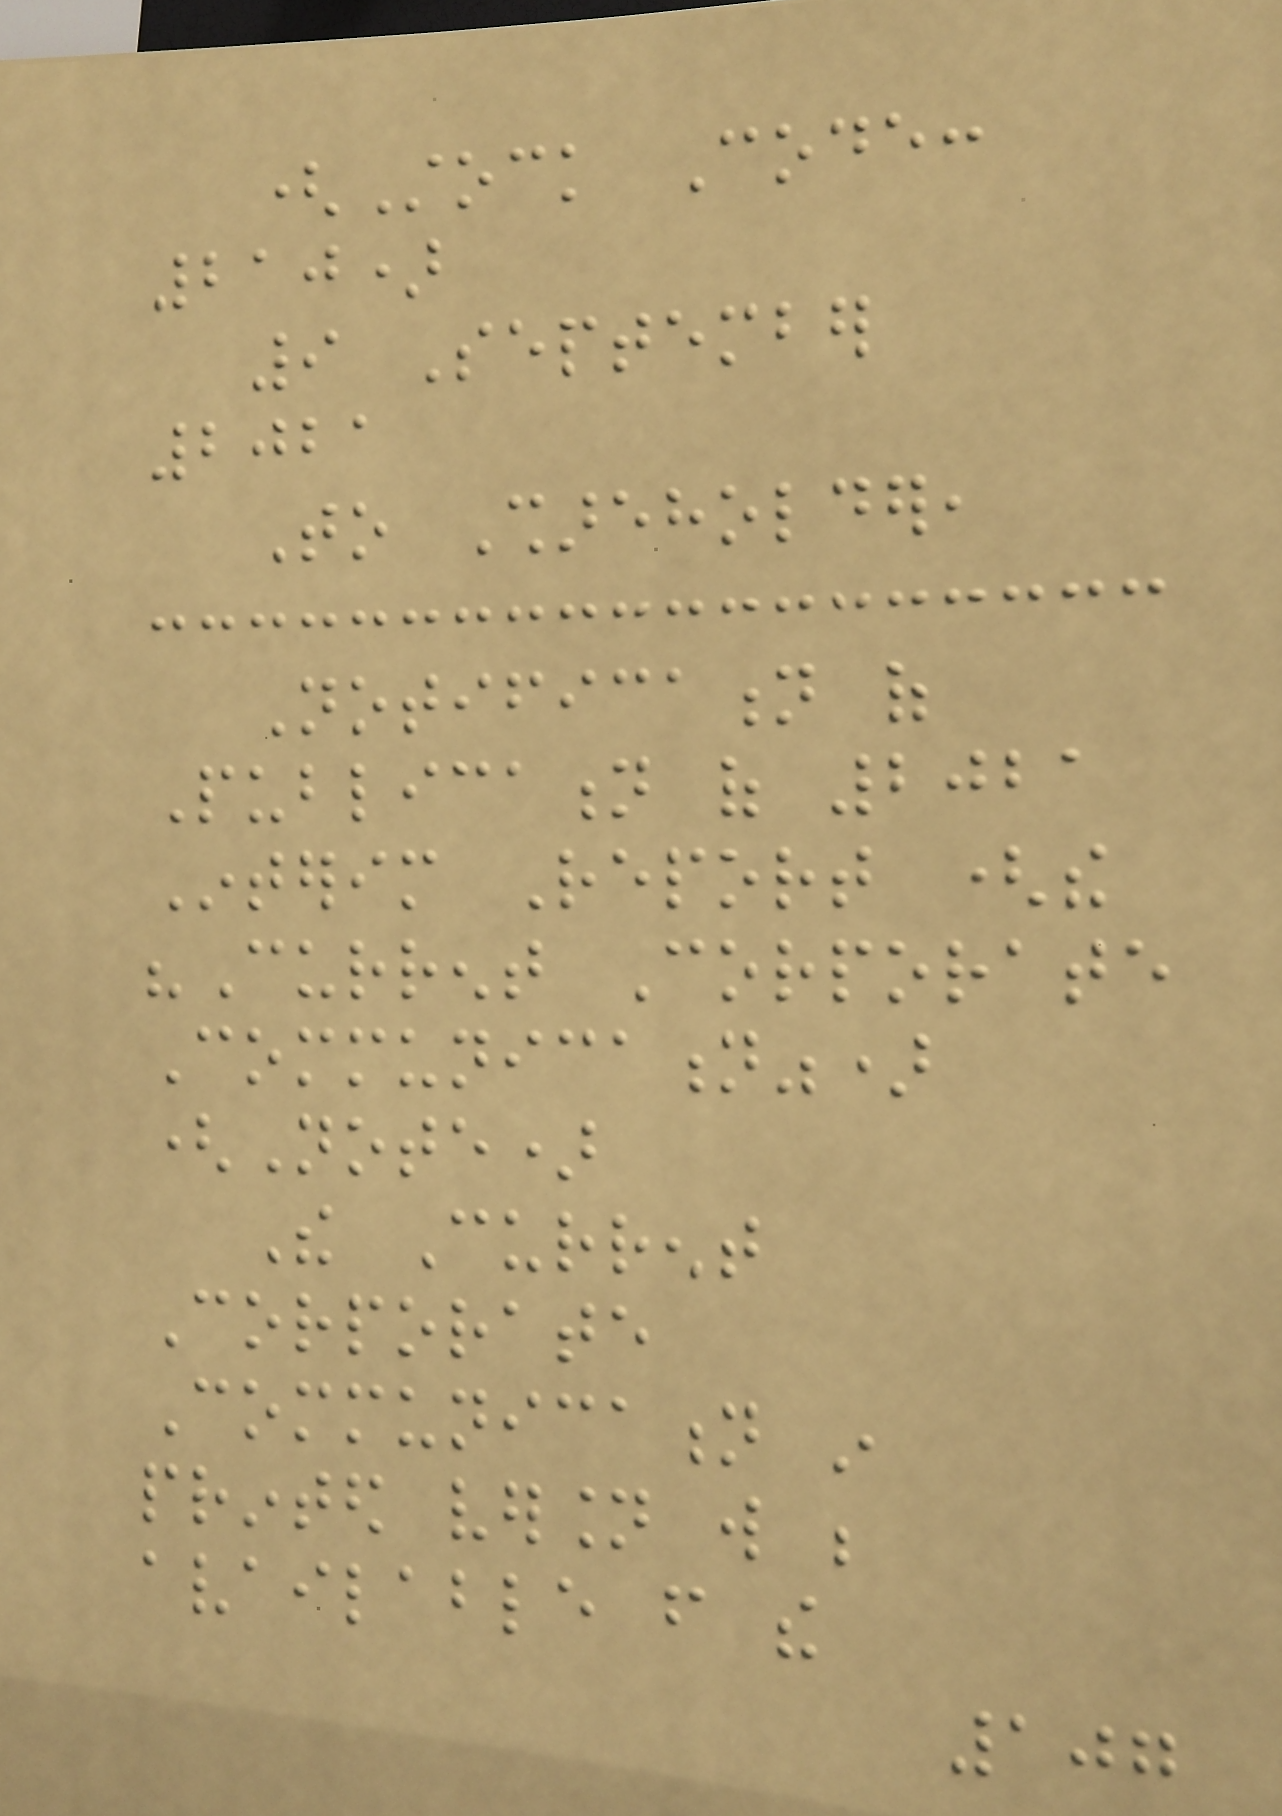(Stock Code:
210)
9 September
2021
To Shareholder,
Notification of
Publication of 2021
Interim Report (the
"Current Corporate
Communication")
(Note)
The Current
Corporate
Communication in
printed version will be
available from the
107
